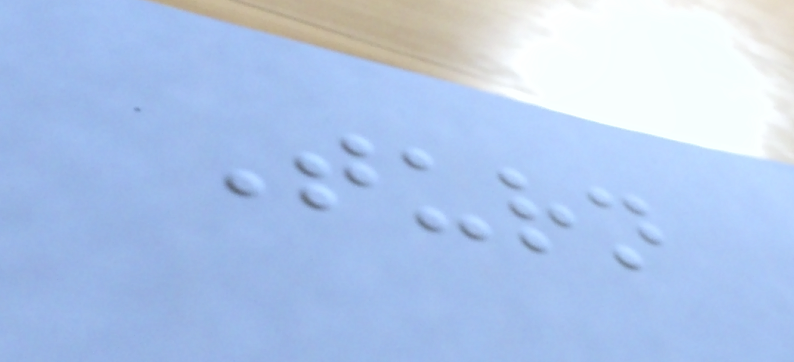Turn
